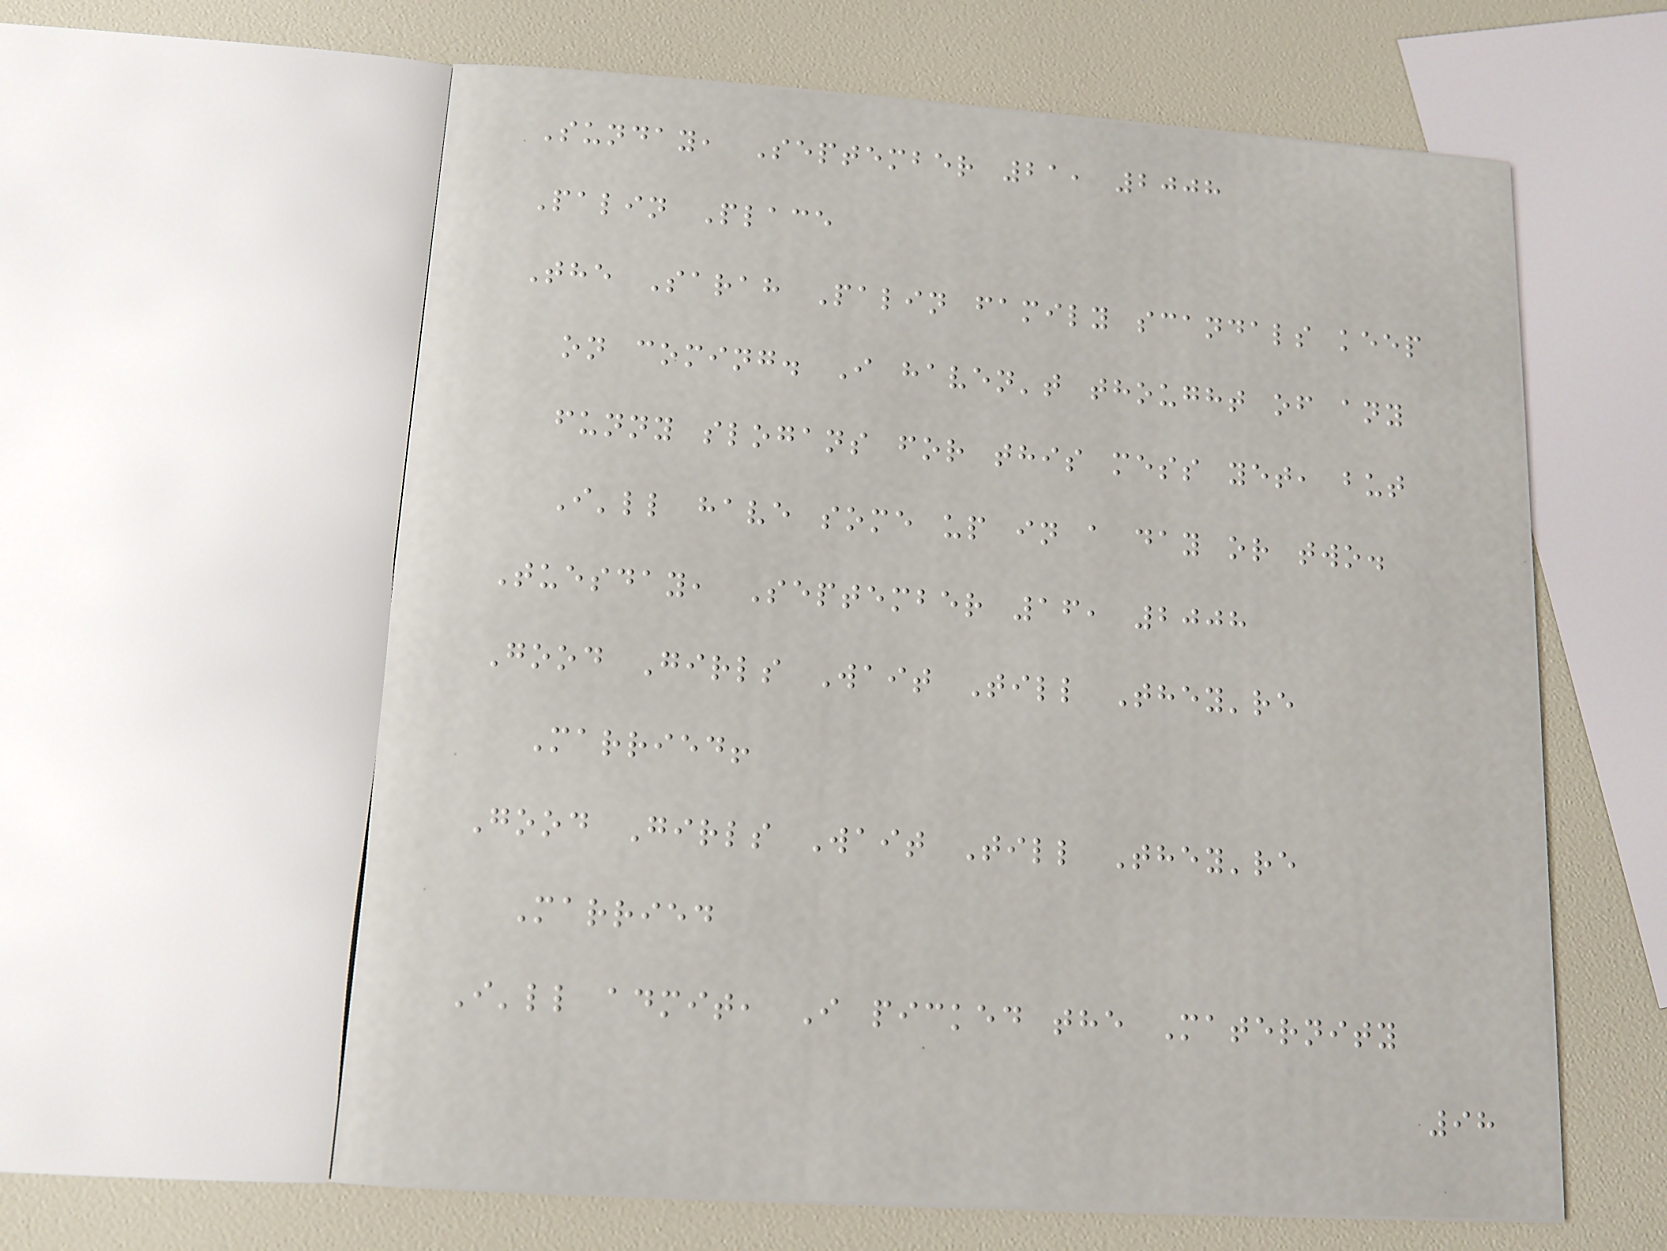Sunday, September 21, 2008
Palin Place
The Sarah Palin family scandals keep
on coming. I haven't thought of any
funny slogans for this mess yet, but
I'll have some up in a day or two.
Tuesday, September 16, 2008
Good Girls Wait Till They're
Married!
Good Girls Wait Till They're
Married
I'll admit, I picked the Maternity
98
